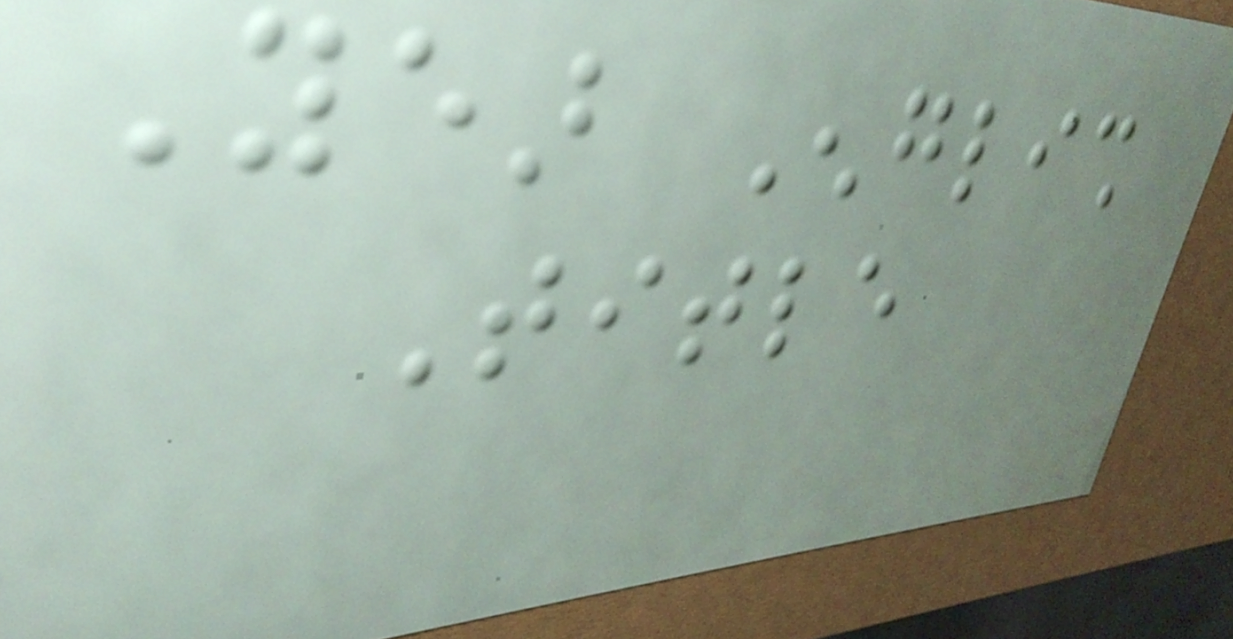Year English
Title
